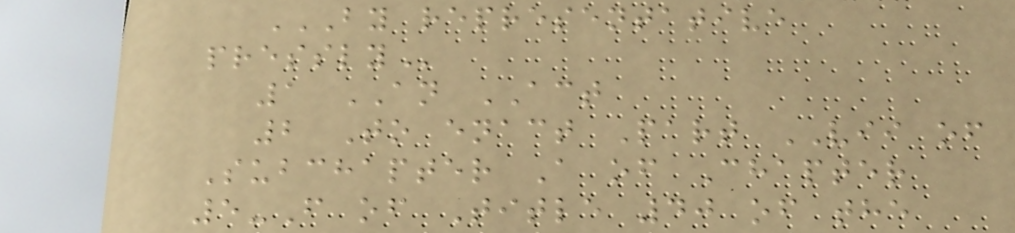BY REPRESENTATIVE
PRESSLY
1 AN ACT
2 To enact Part VII of
Subchapter A of Chapter
5-F of Title 40 of the
